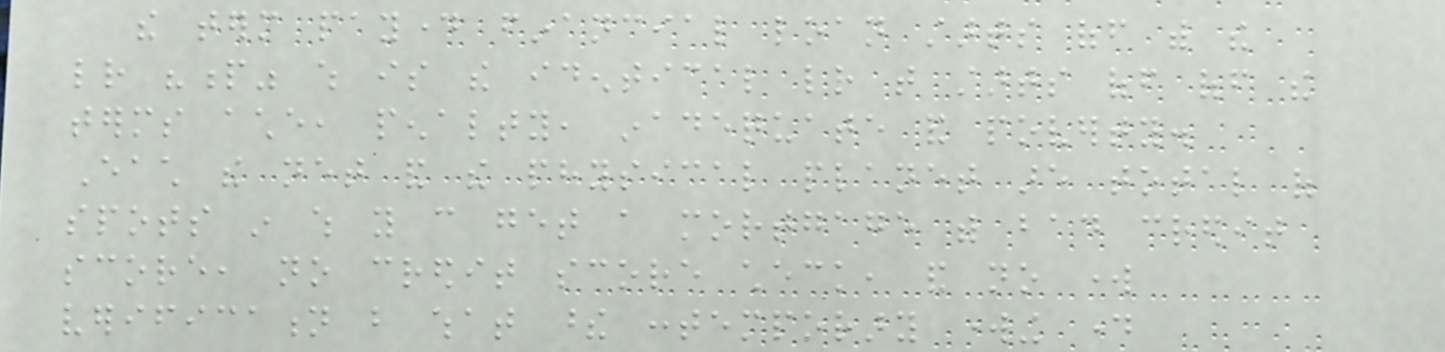the term payday financial loan starts off with the
letter "p" which is the identical letter that starts off off the
terms ache, penalty, inadequate and poverty.
Each the net and the physical planet are total of
spots in which you can get a mortgage with bad credit
score, no credit score check, and no work
verification but what these contemporary working day
